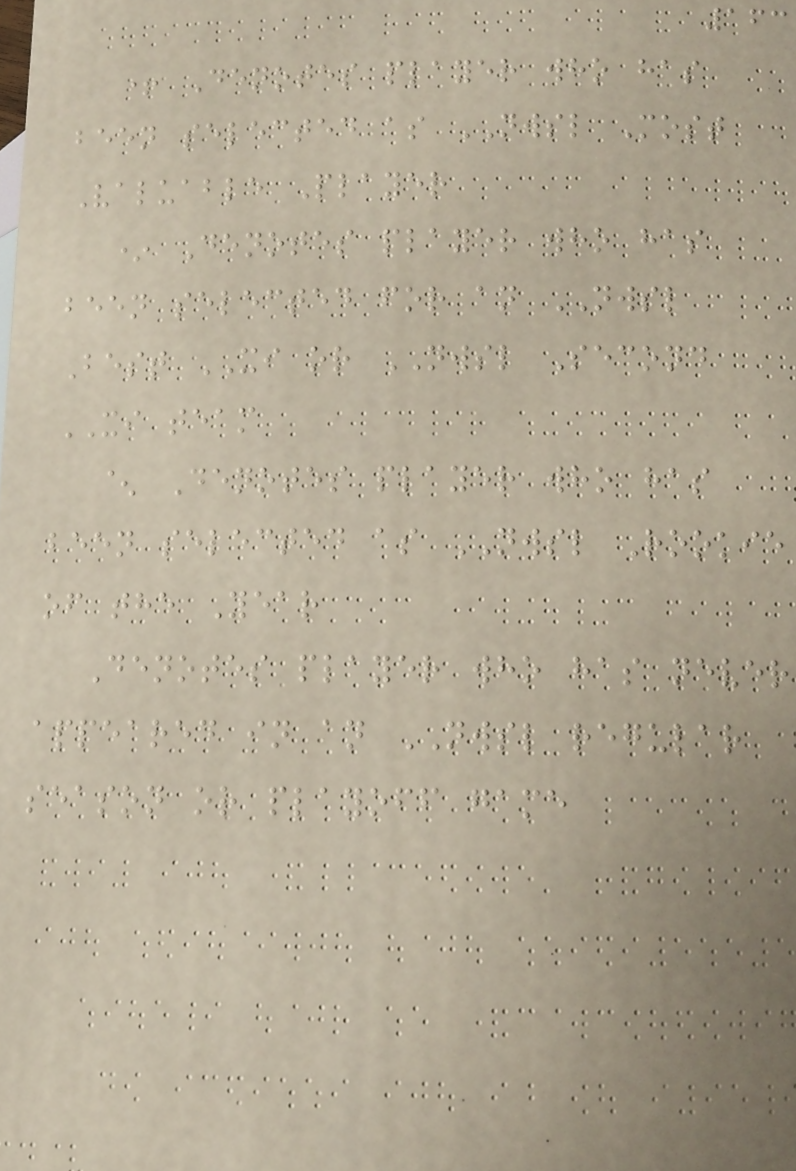163
+ Denotes player who has
been selected as NWSL Most
Valuable Player
* Denotes player who has
been selected for an NWSL
Best XI or NWSL Second
XI team
^ Denotes player who has
been selected as NWSL Rookie
of the Year
Denotes player who has never
appeared in an NWSL regular
season or playoff game
